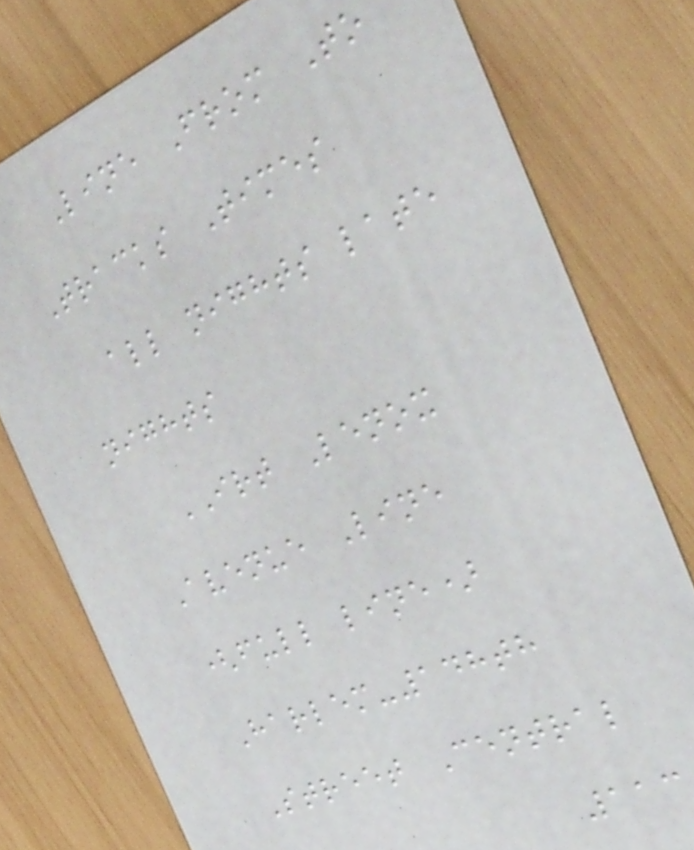Line From To
Tracks Times
all nights late
nights
IRT Lenox
Avenue Line
(full line)
Harlem-148th
Street Central
113
